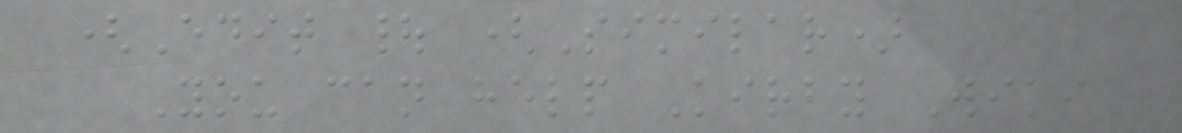(Edit | (Similar)
You can help Kirby Wiki
